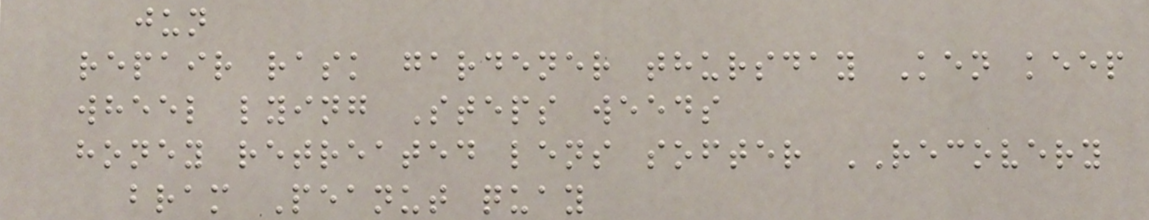jun
repair rask gardener thursday Ken keep
wheel lying Steps weeds
honey retreated lens softer RECOVERY
bram Peanut quay
